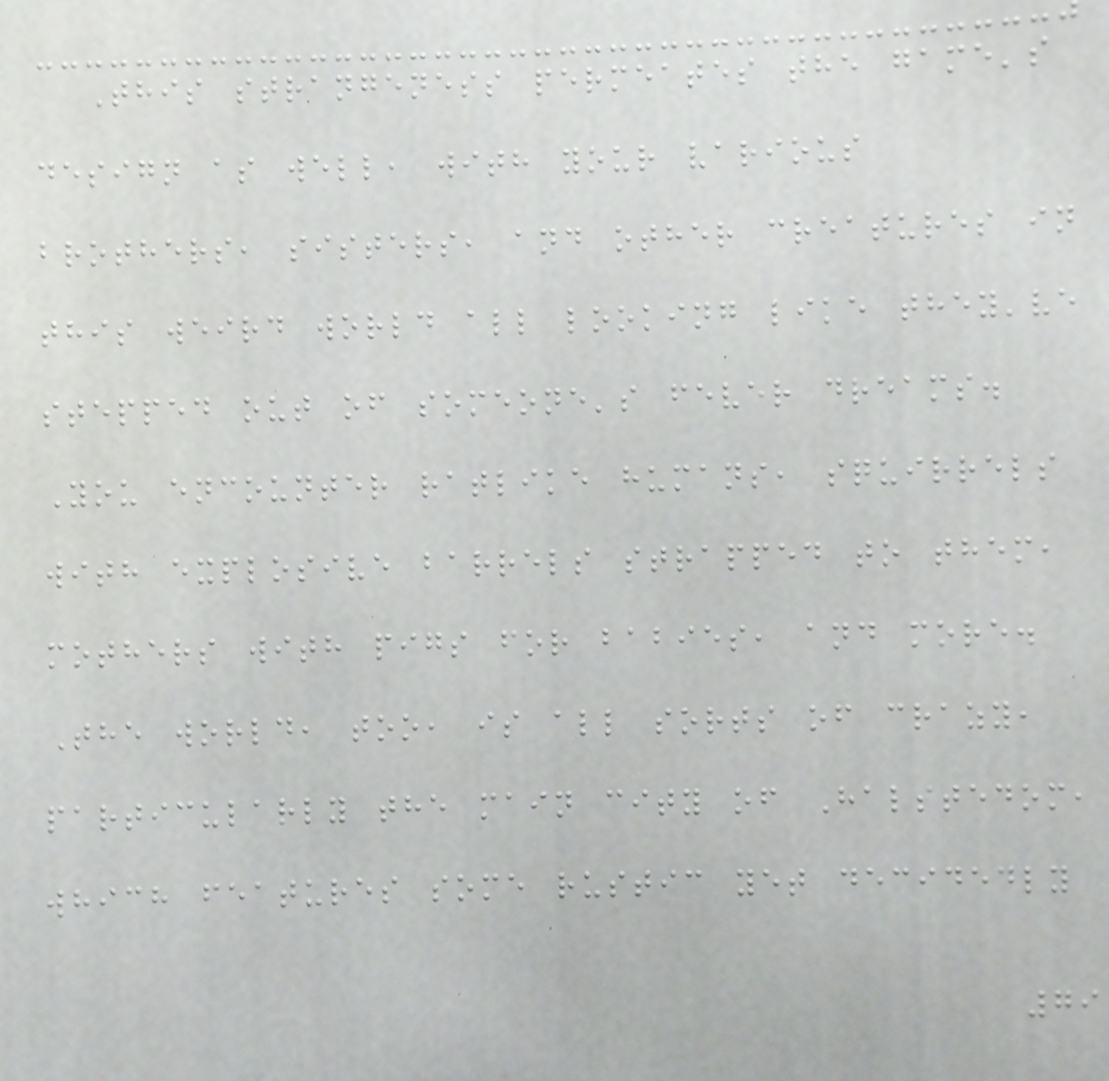This strangeness permeates the game's
design as well, with your various
brothers, sisters, and other creatures in
this weird world all looking like they've
stepped out of someone's fever dreams.
You encounter ratlike humans, squirrels
with explosive barrels strapped to them,
mothers with pigs for babies, and more.
The world, too, is all sorts of crazy,
particularly the main city of Halstedom,
which features some rustic yet decidedly
79
